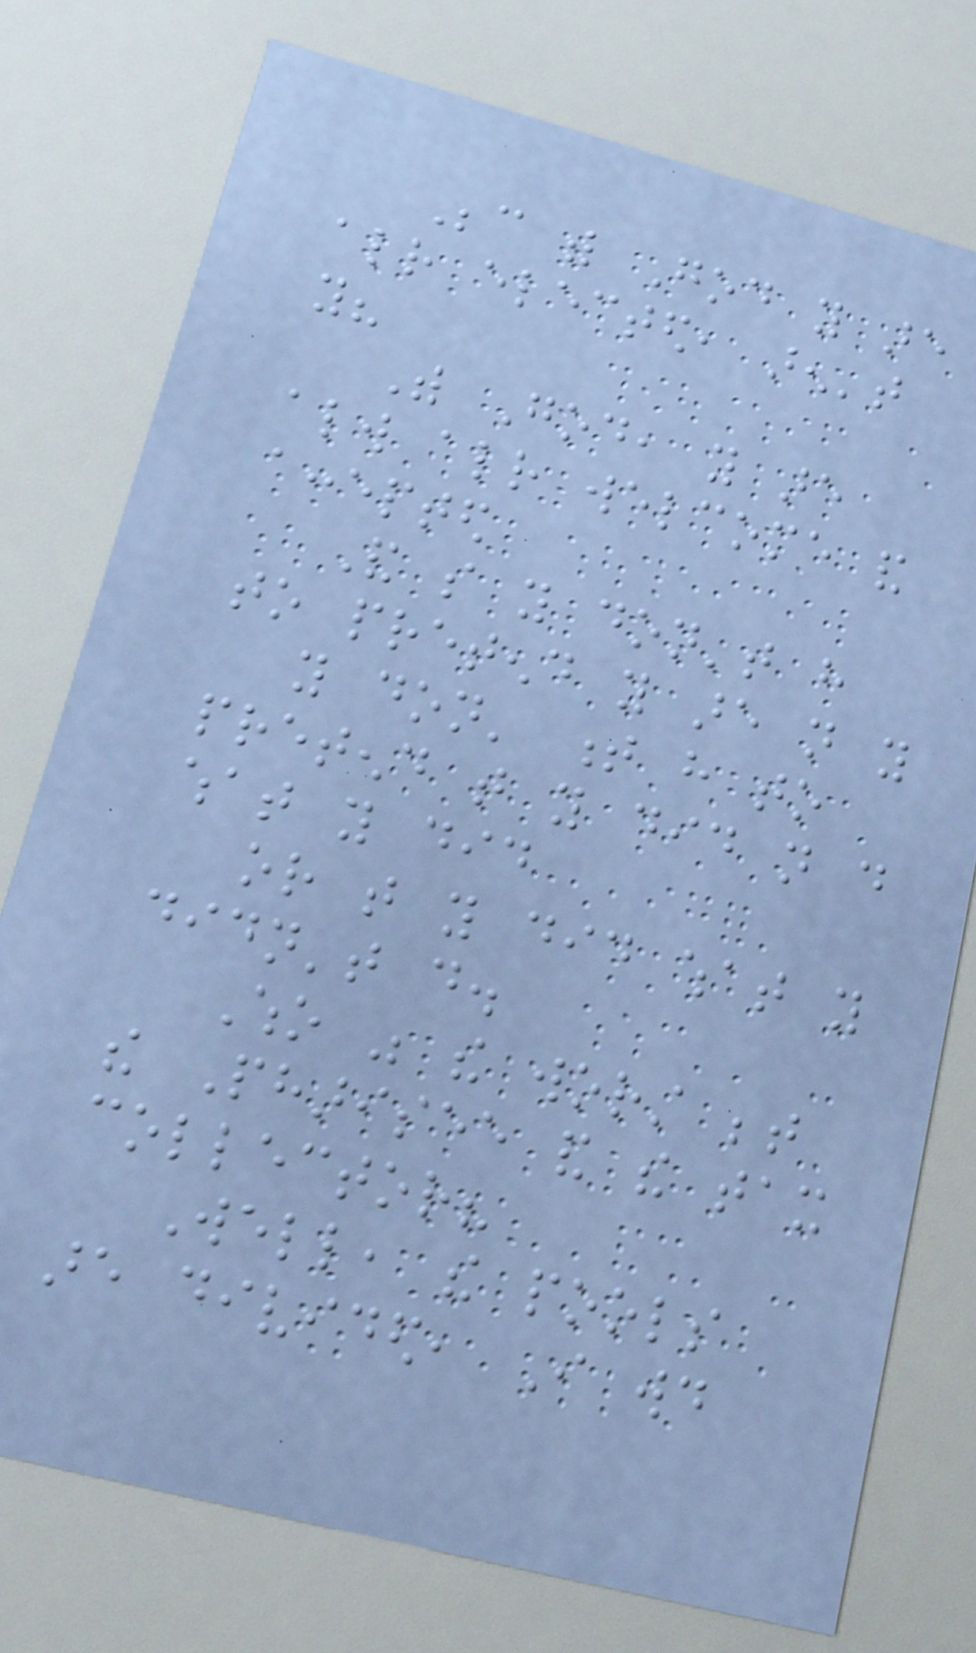Because with God you are
already elected, aren't
you?
With God, you are
always already welcome and
accepted
And so you don't have
to pretend you are not you
you don' t have to
pretend that you did not do
what you did
or that you did what you
didn't do.
Who was the worst between
the Pharisee and the tax
collector?
Well, the pools
are divided, I would
